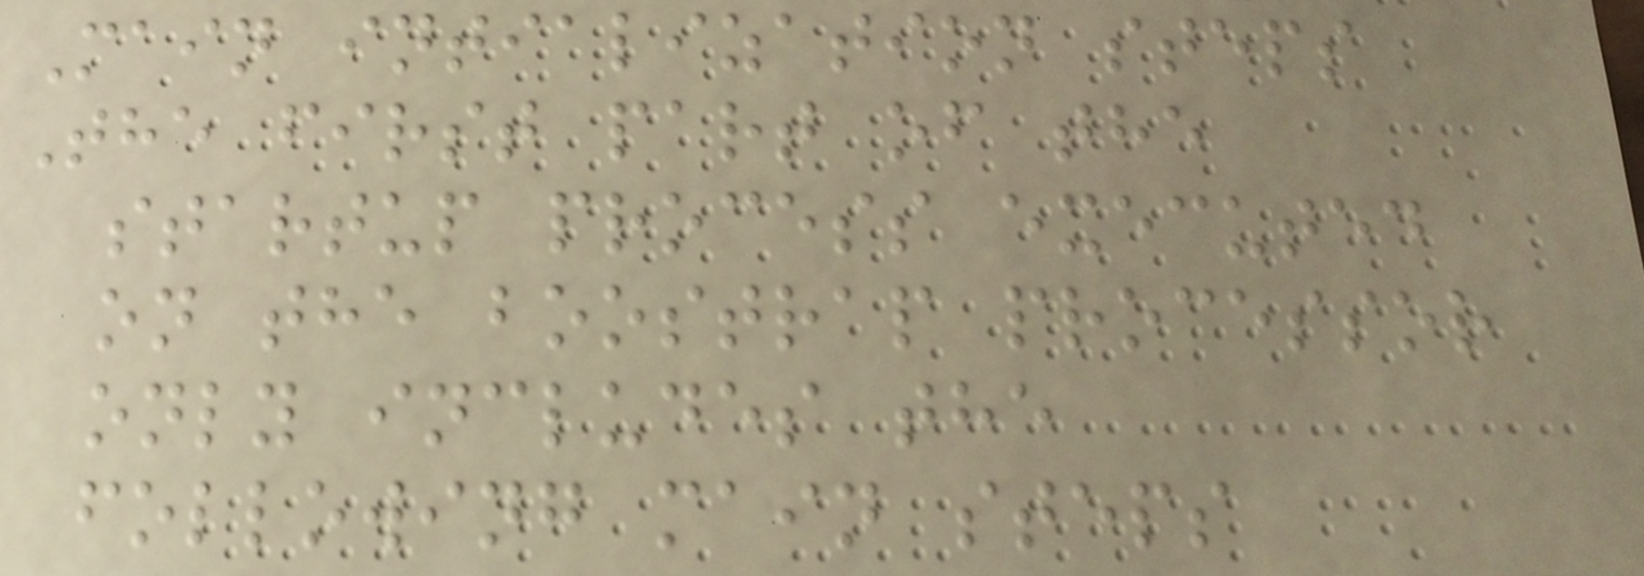Main intialization steps
The first part of the
startup process executed
on the boostrap processor
only includes the
following main steps
